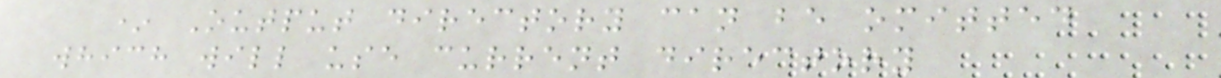* Output directory can be omitted
which will use current directory
